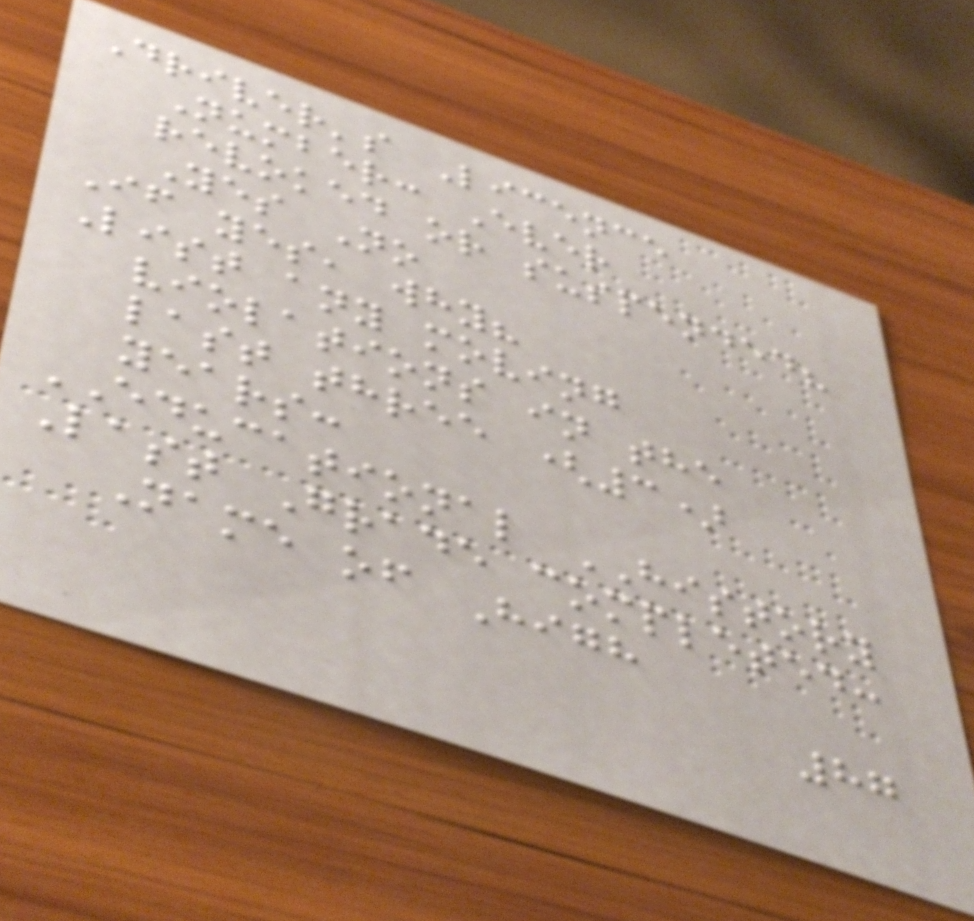Driver's Licence
Number: Ever
revoked or suspended?
Yes No
If yes, why?
List any moving
violations in the
last three (3)
years:
EDUCATIONAL HISTORY
Last Grade completed:
Name of High
87
